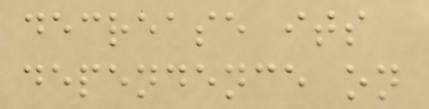decrease its
dependence on
